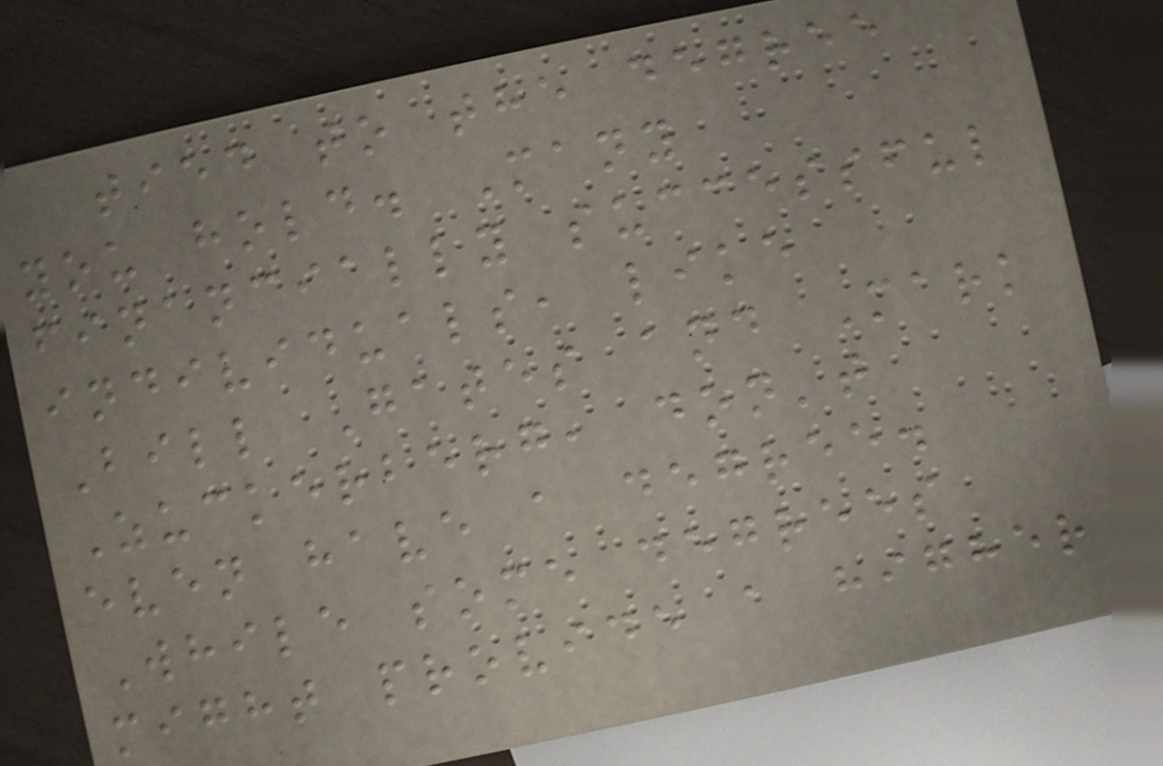tied to the degree
you hold. Many
financially successful
individuals, like
Bill Gates and Mark
Zuckerberg, don't
even have a degree.
While some degrees
might provide a higher
